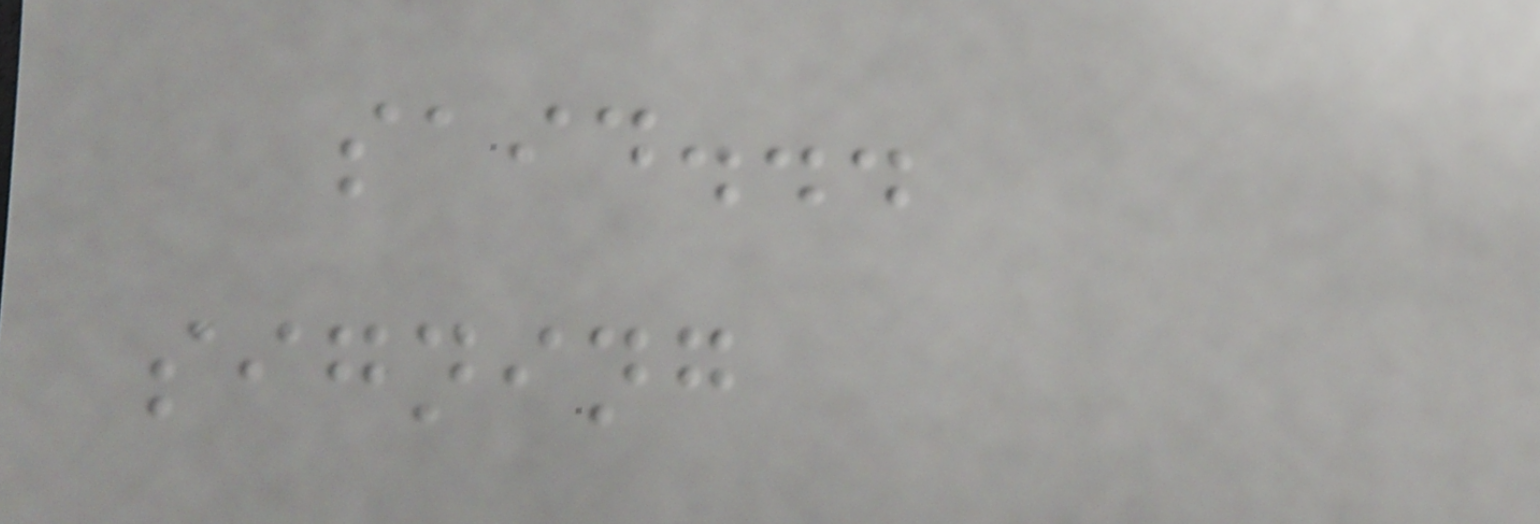said...
signing
